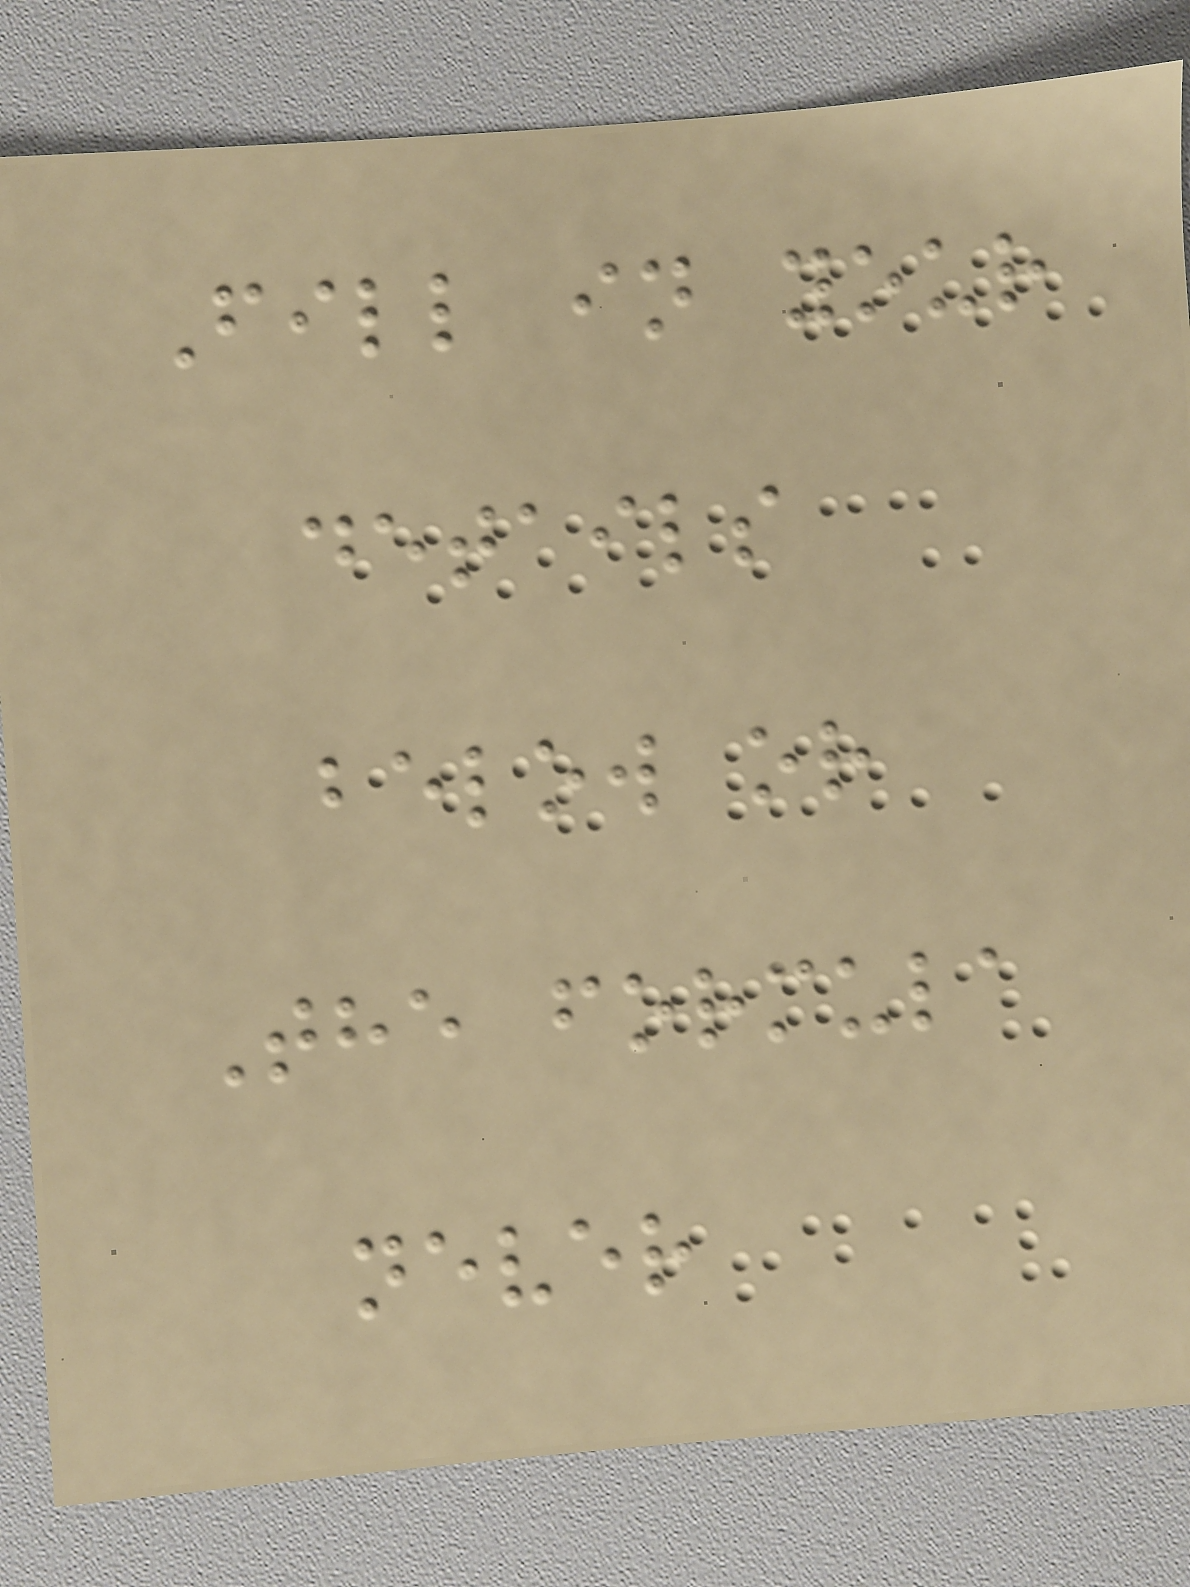Fill in your
details
below or
The formula
never
